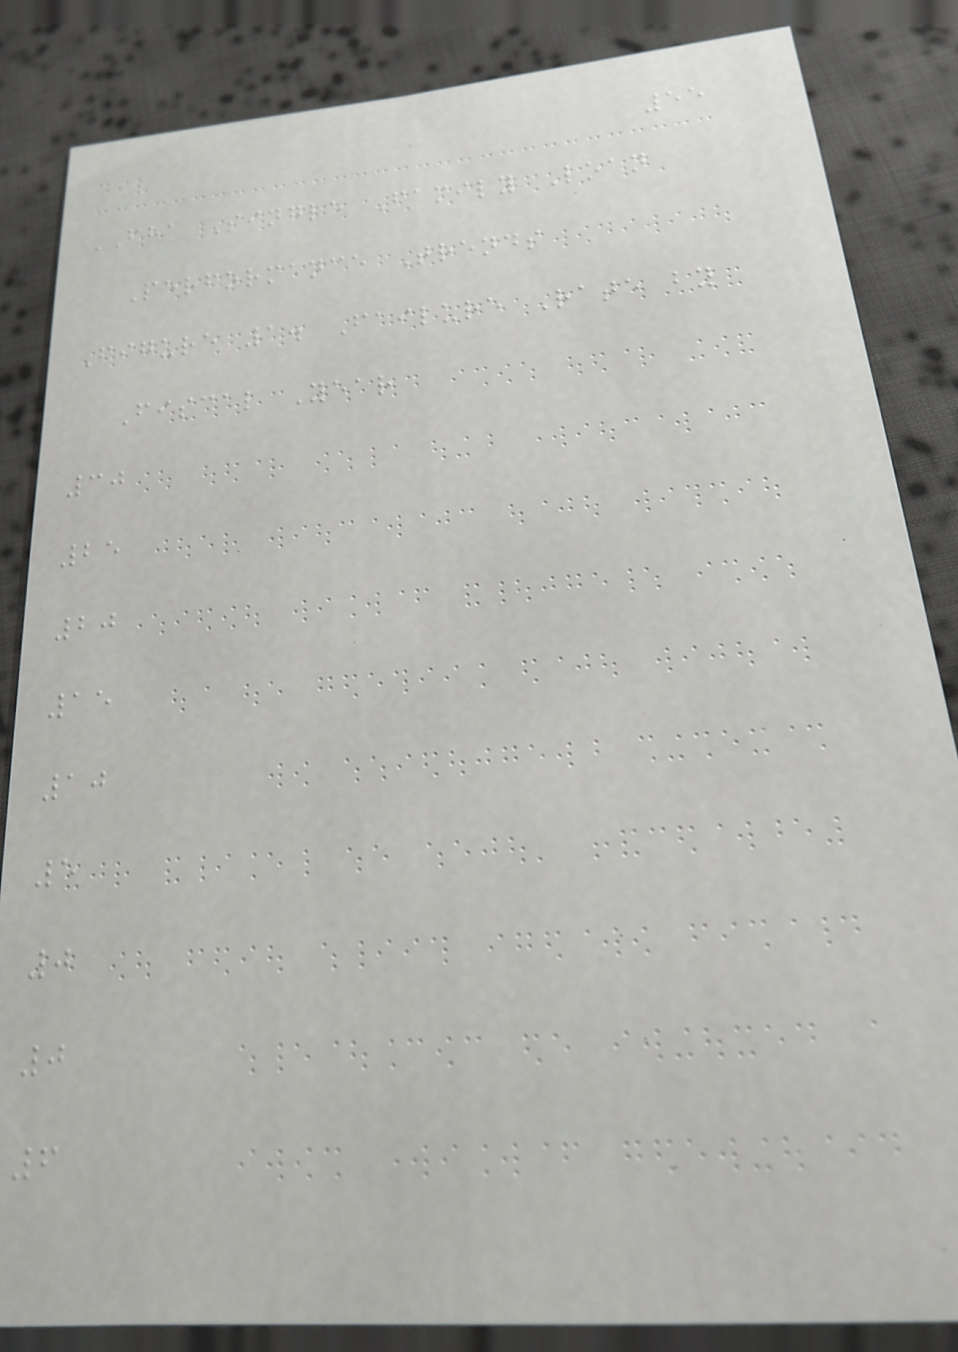55
FHA Single Family Loan
Performance Trends
Figure 1. Failure Rate by
Fiscal Year
30
25
20
15
10
5
0
0
6
